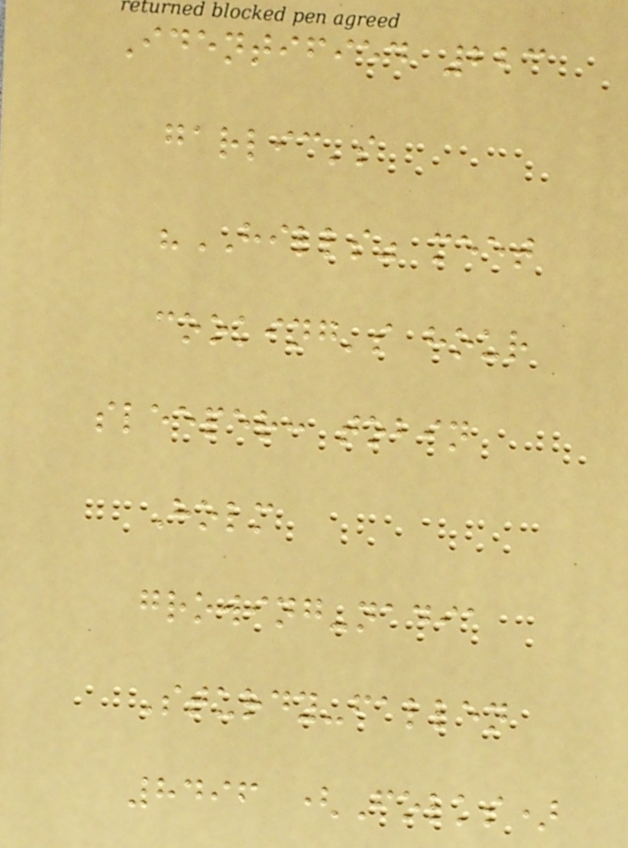Identified 223
garlic's
"HILLS" meet
cooking's hour
sleeper: tobin
Holm
growing-nadia
Sturdy-fallen
8496 (Folks)
